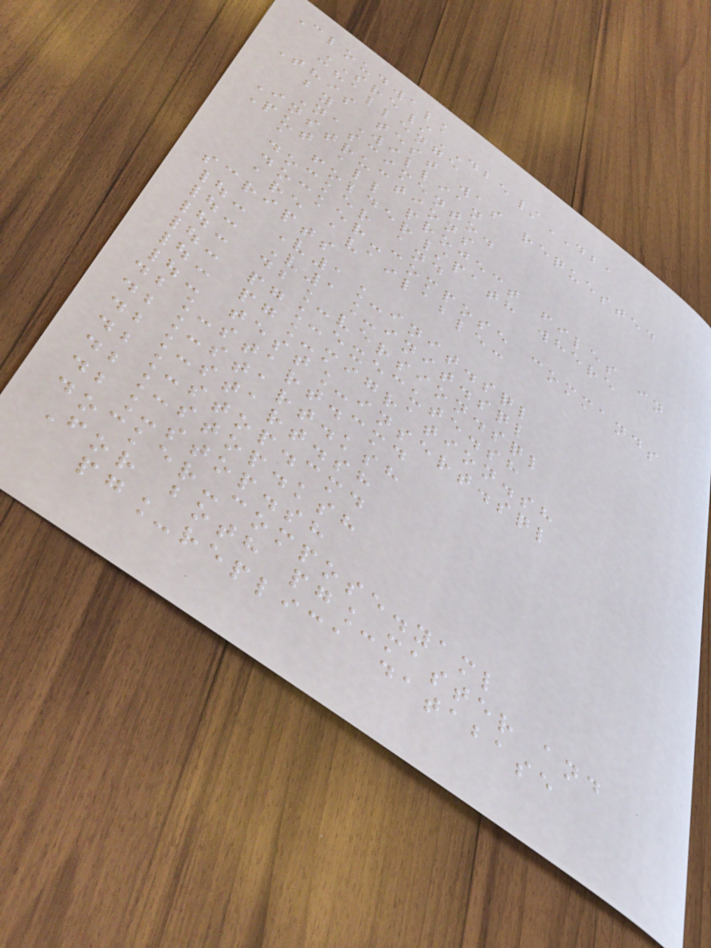Cloudwalk
SRE/DBE/DBA
challenge
This test was requested
by Willian
Nascimento.
Instructions
Put all project files in
a folder/path where
docker and
docker-compose commands
are available:
scripts
|- V1_init.sql
|- V1_init.sql
|- db_version.sql
|- pg_execute.sh
|- pg_migration.sh
|- test_insert.sql
db_start.cmd
db_start.ksh
db_start.sh
db_stop.cmd
db_stop.ksh
db_stop.sh
docker-compose.yaml
For both pg_master and
pg_replica database
